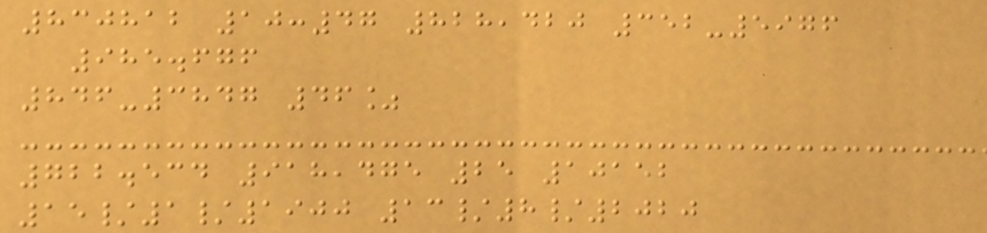830812 10:47 828,420 352-5976
985.676
846-3847 46%
722.534 918,475 25 10152
15/1/1900 13/8/2020
